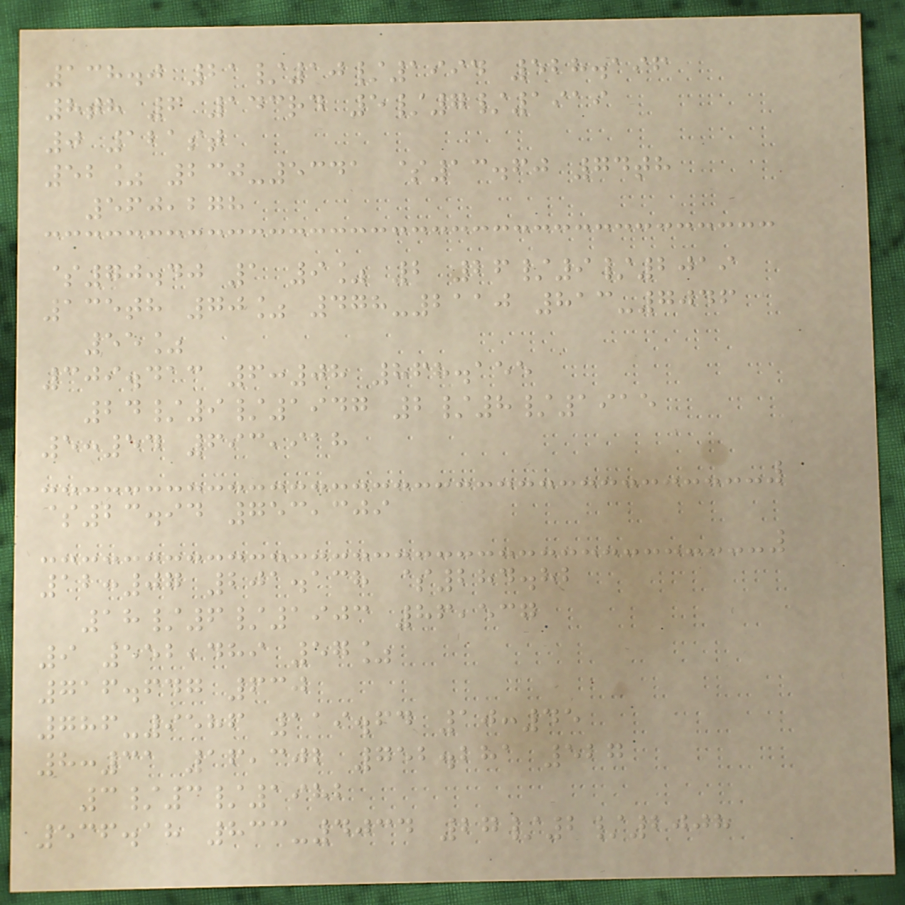138.0 21/10/1994 528.196
8th 6 143rd 5/7/1919
0 121st
52% 230-5341 $13.60 74th
560,278
$70.40 1 9% 2 26/9/2019
135th 70% 478-2110 813-7046
55%
309.413 6:08 868.155
24/9/1947 2/8/1915
5:54 693,918
$23.94 753,309
12:07 201.138 $284.82
18/6/1903 86,537
9 552,489 57%
716.647 630
786-9586 119.64 10:45
8:31 16,302 752.281 527
3/3/1982
536.18 833-4034 27/2/2008
